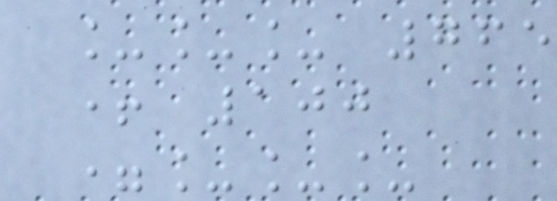___ 765
+ 100
=___
